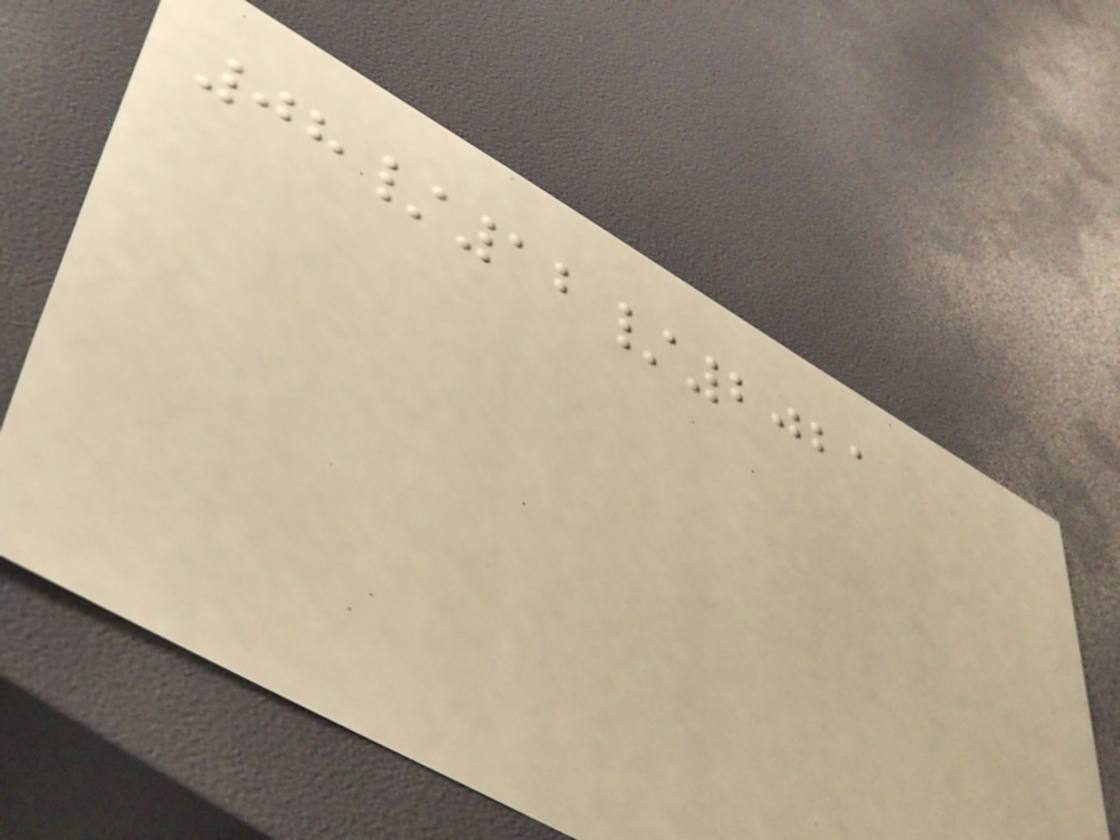08/12/2021
